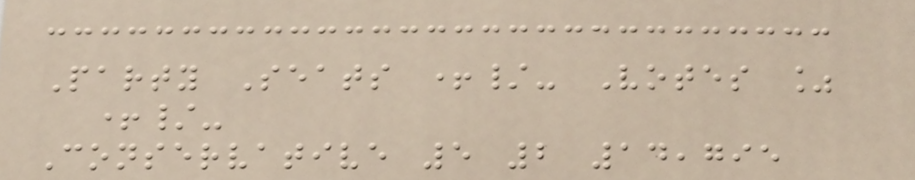Party Seats +/- Votes %
+/-
Conservative 5 2 14,795
